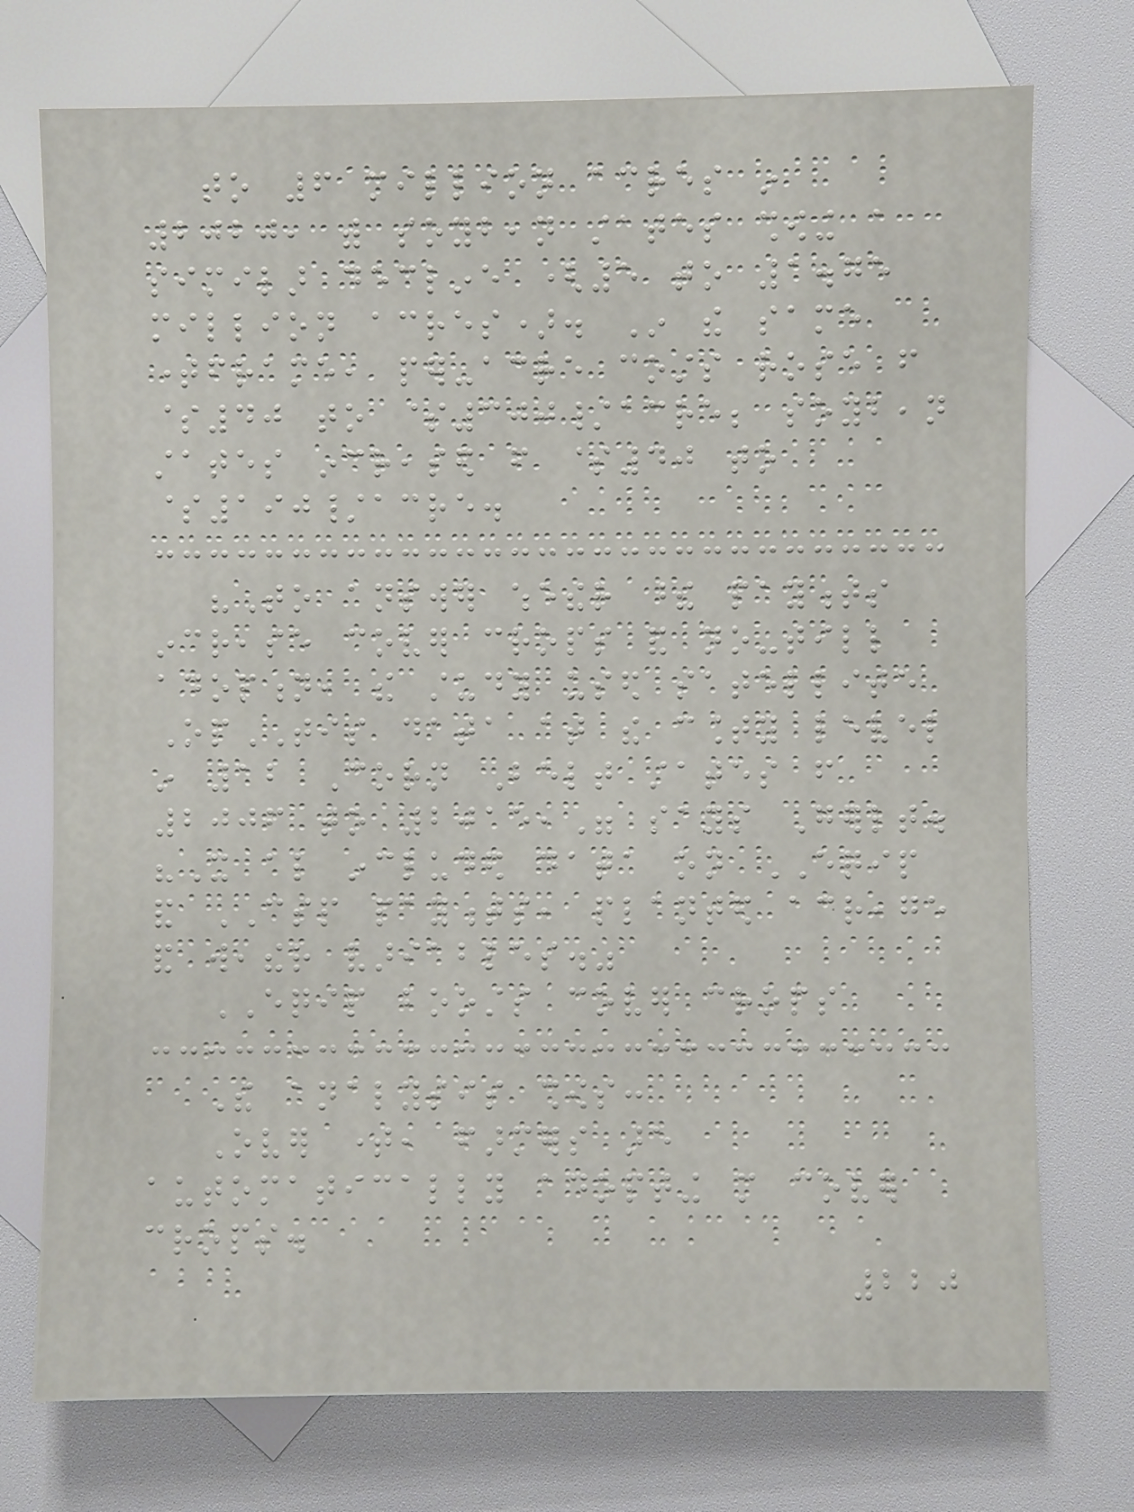to 6 million acres in
2020, with soybean states showing a
similar decline (5 to 1.75
million acres). In the same
timeframe, per-acre costs rose from
$40 to $300/acre; soybean
states increased from $40 to
$190/acre.
"To answer whether these payments
increase cover crops and no-till
adoption, the study used satellite
OpTIS data at the county level
in 12 Corn Belt states from
2006 to 2015," says Gerlt.
"It also included data on EQIP
and CSP payments, planted acreage
and weather variables."
EQIP boosts cover crops
The analysis shows:
Over time, farmers are
automatically adopting more cover
crops.
220
